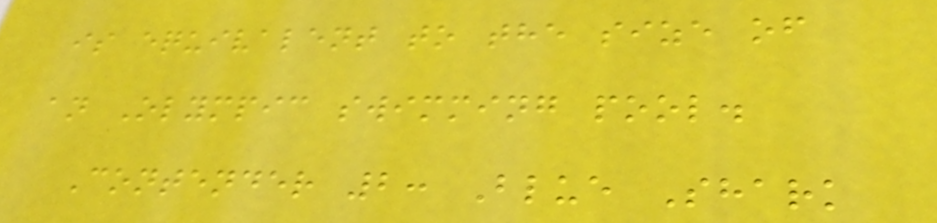is equivalent to the size of
an Olympic swimming pool.
Contender 2: Blue Shark
